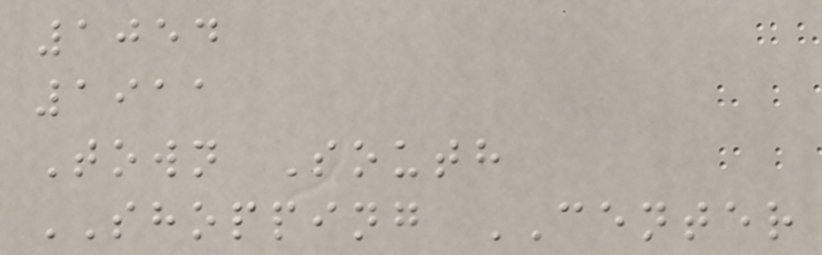1054
1911
Town South
SHOPPING CENTER
